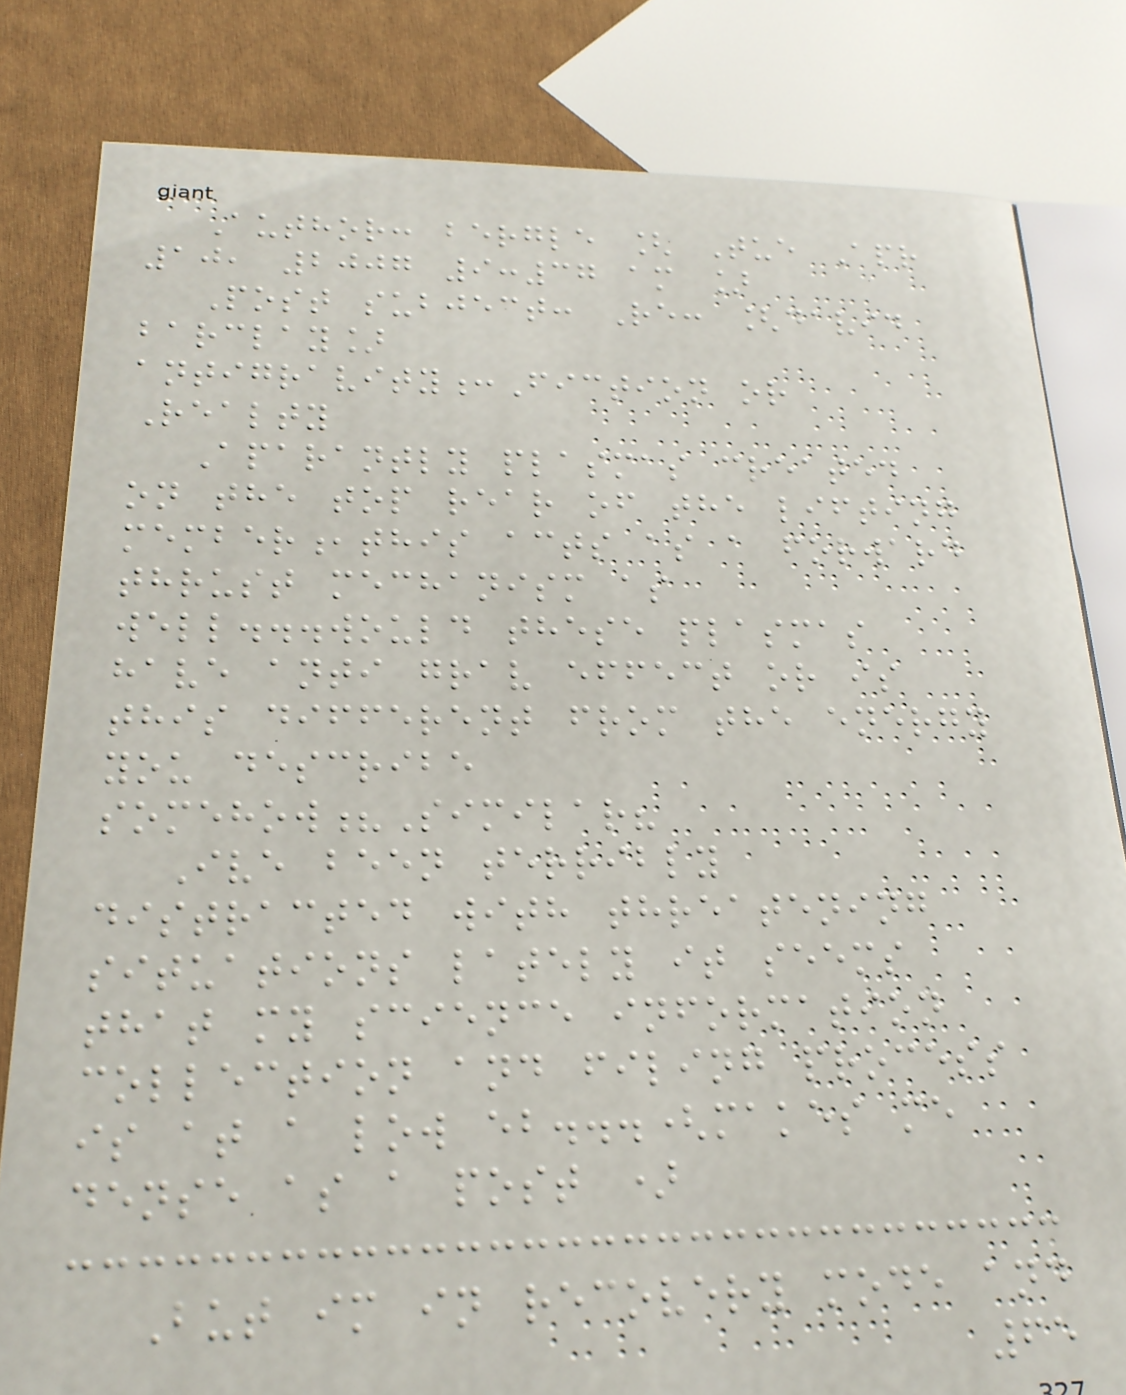Author: bergle [ Tue Apr
10, 2007 9:37 am ]
Post subject: Re: [david
barclay]
antigravity:Fiction or
Realty
Aparantly plasmas created
on the top rear of the lifting
member,this acts as a forward
thrust mechanism as
well...would these plasmas
have anti grav effect or is
this different from the energy
you describe
somehow?Similar?
Ive been terribly
distracted with threatening
situations lately it seems
that my science information
collection and filing process
is at a low eb...(makes me
dense as a post )
But im in recovery mode and
65
